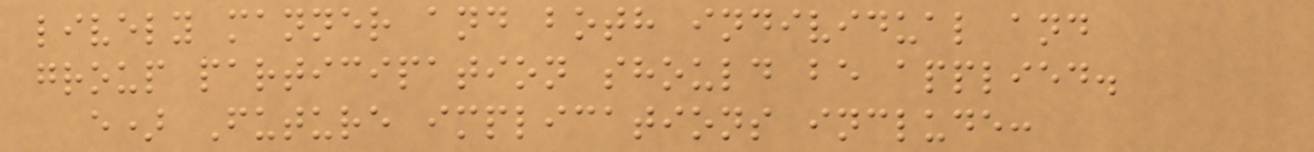lively manner and both individual and
group participation should be applied.
e) Future implications include:
